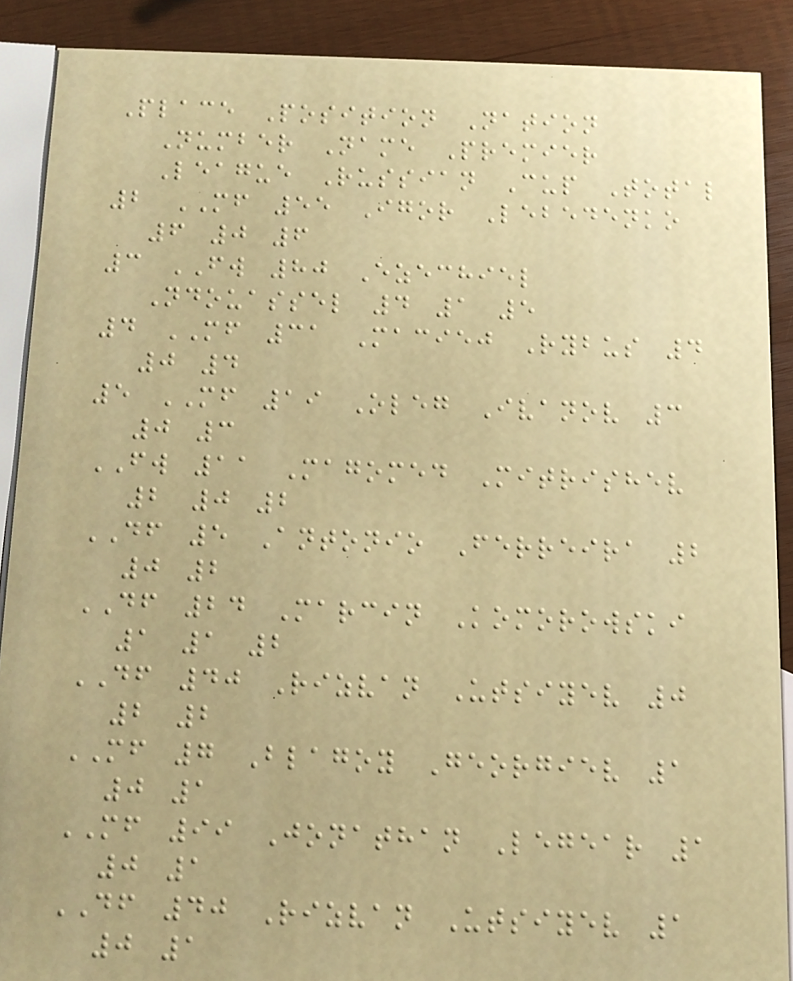Place Position Nation
Number Name Premier
League Russian Cup Total
2 MF 55 Igor Lebedenko
6 0 6
3 FW 80 Ezechiel
Ndouassel 4 1 5
4 MF 31 Maciej Rybus 4
0 4
5 MF 19 Oleg Ivanov 3
0 3
FW 11 Magomed Mitrishev
2 0 2
DF 5 Antonio Ferreira 2
0 2
DF 24 Marcin Komorowski
1 1 2
DF 40 Rizvan Utsiyev 0
2 2
MF 7 Blagoy Georgiev 1
0 1
MF 99 Jonathan Legear 1
0 1
DF 40 Rizvan Utsiyev 1
0 1
